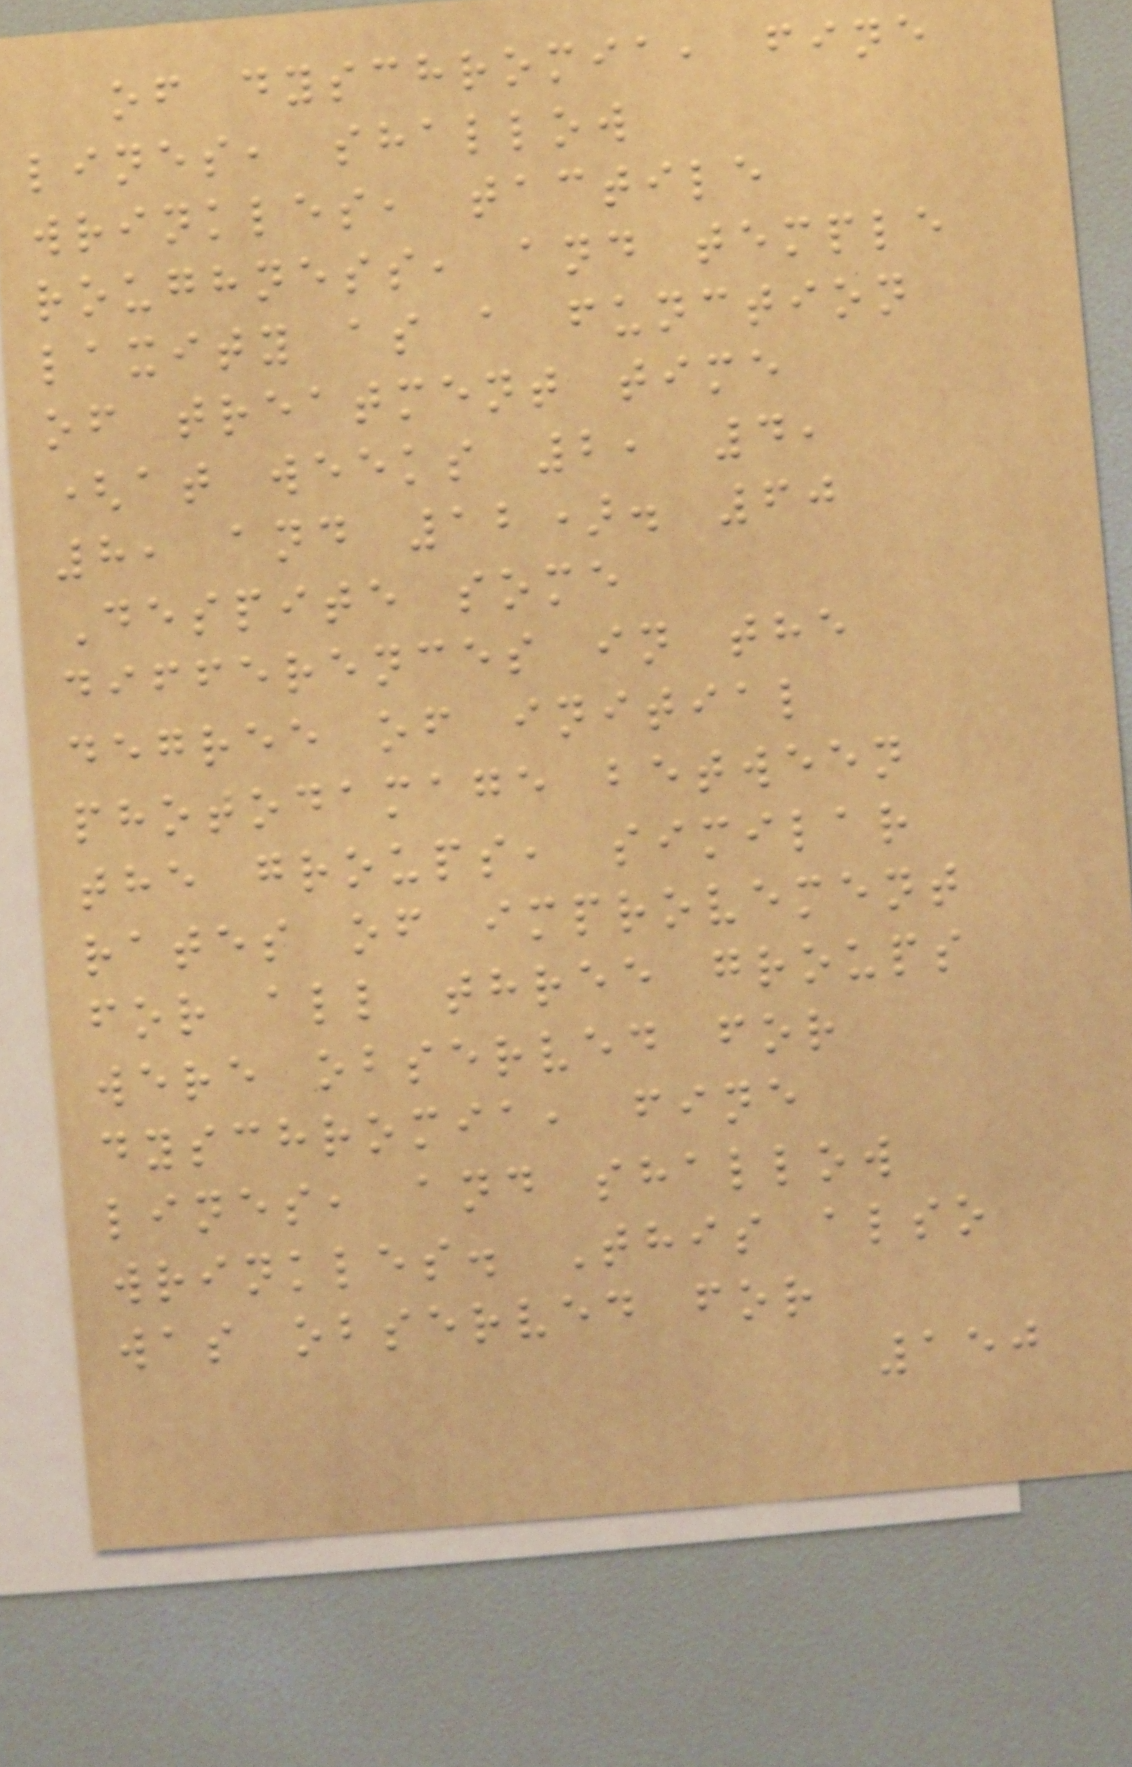of dyschromia, fine
lines, shallow
wrinkles, tactile
roughness, and temple
laxity as a function
of treatment time
(at weeks 2, 4,
8, and 12). 60
Despite some
differences in the
degree of initial
photodamage between
the groups, similar
rates of improvement
for all three groups
were observed for
dyschromia, fine
lines, and shallow
wrinkles. This also
was observed for
150
